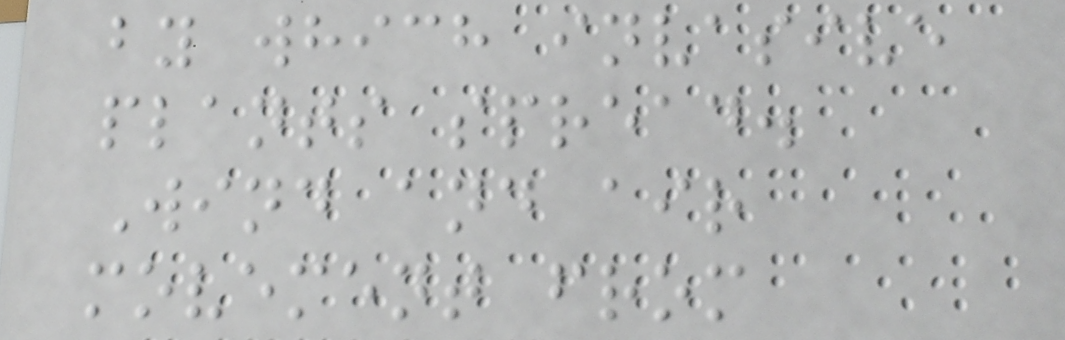by which invasive
plants spread.
Wind and air
movement from
